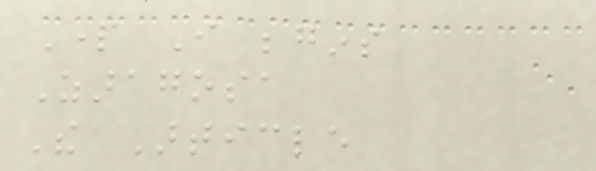Part I begins
Zaragosa
The Article
